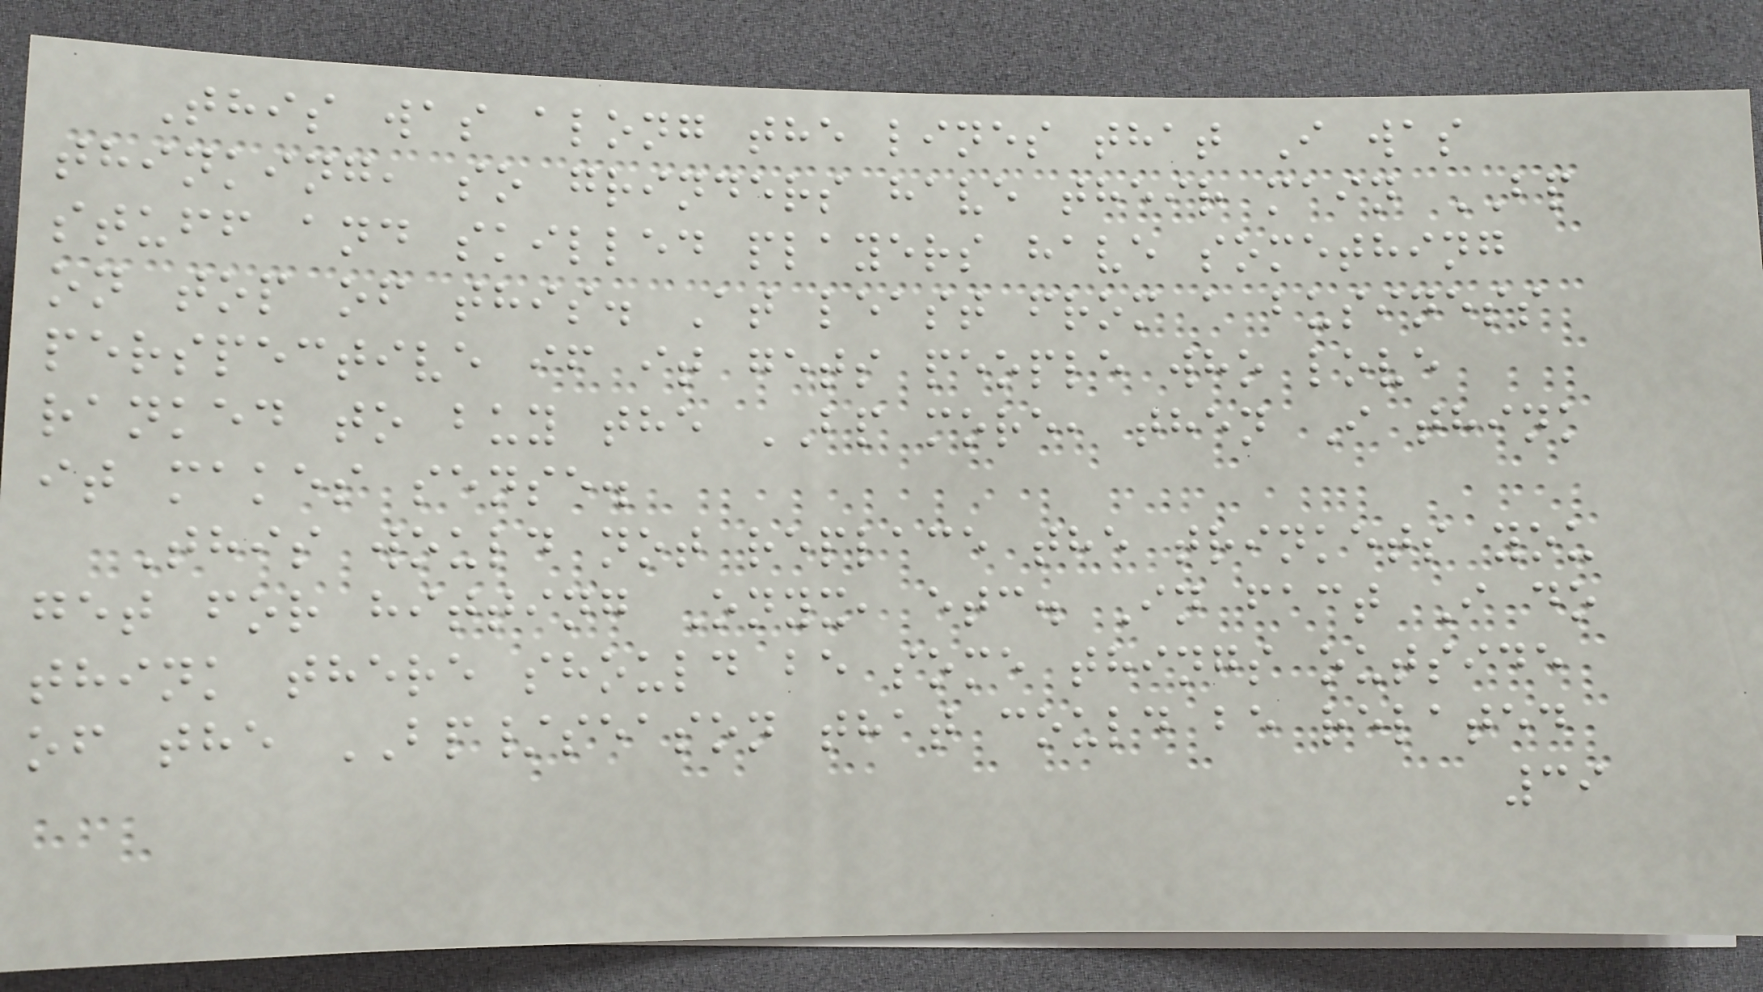This was along the lines that I was
thinking, so grinders have their main BP
stuff and skilled players have something
on top of this. At least from a business
perspective if it gets people who love
ranked to buy the BP more, then I think
it makes sense.
This would not replace the trinkets you
get for hitting Onyx, etc. In fact I do
think there should be some things outside
of the BP/season that could be related
39
